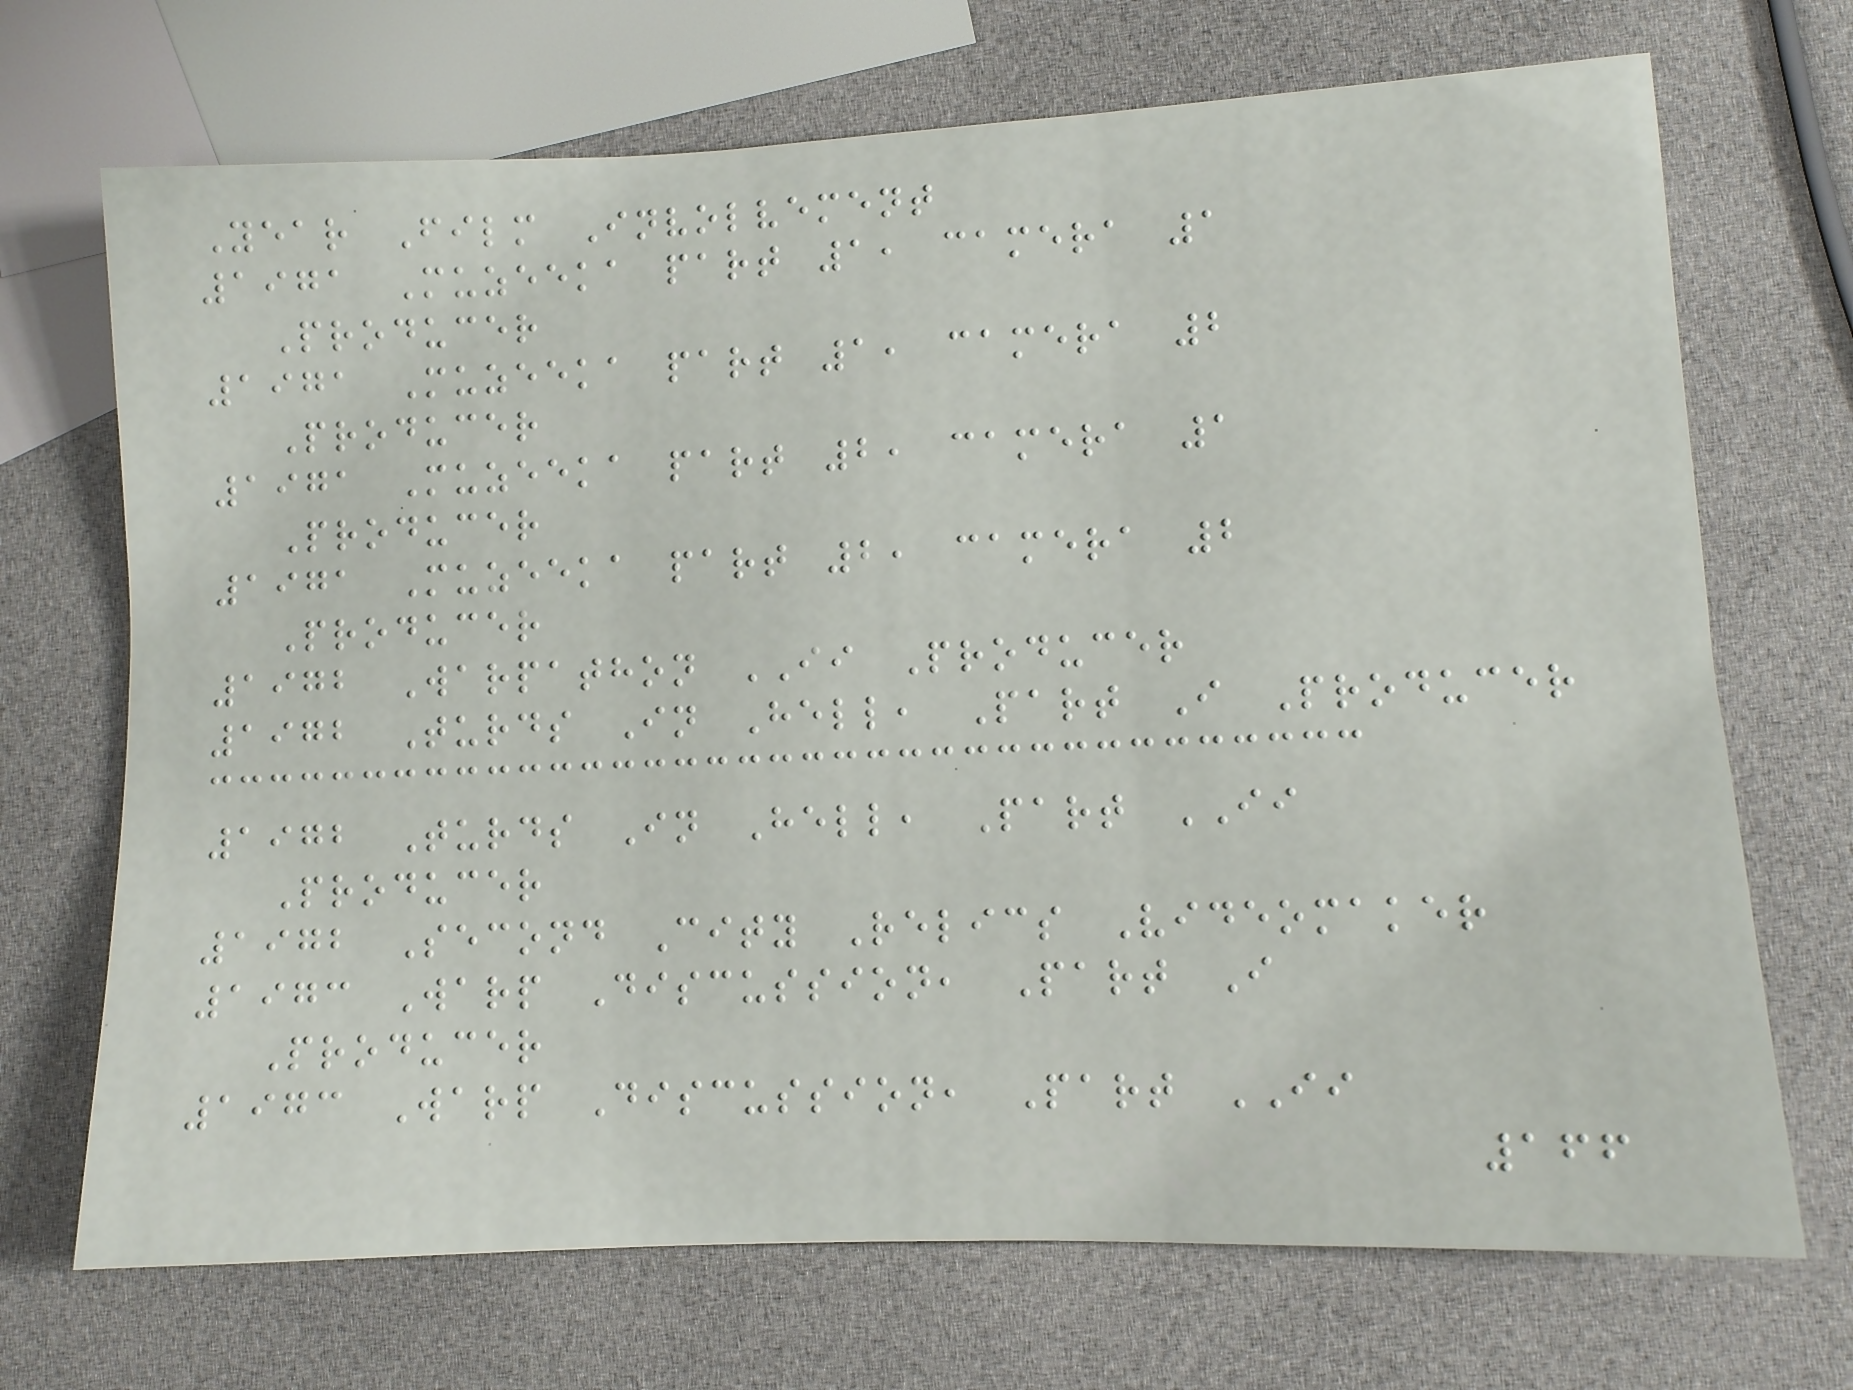Year Film Involvement
1971 Muzeeka part 1, camera 1
Producer
1971 Muzeeka part 1, camera 2
Producer
1971 Muzeeka part 2, camera 1
Producer
1971 Muzeeka part 2, camera 2
Producer
1972 Warpathon II Producer
1972 Turds In Hell, Part I Producer
1972 Turds In Hell, Part II
Producer
1972 Second City Relics Videomaker
1973 Warp Discussion, Part I
Producer
1973 Warp Discussion, Part II
166
